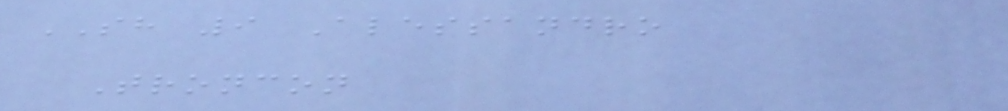SH 9 Alessandro
Troncon
